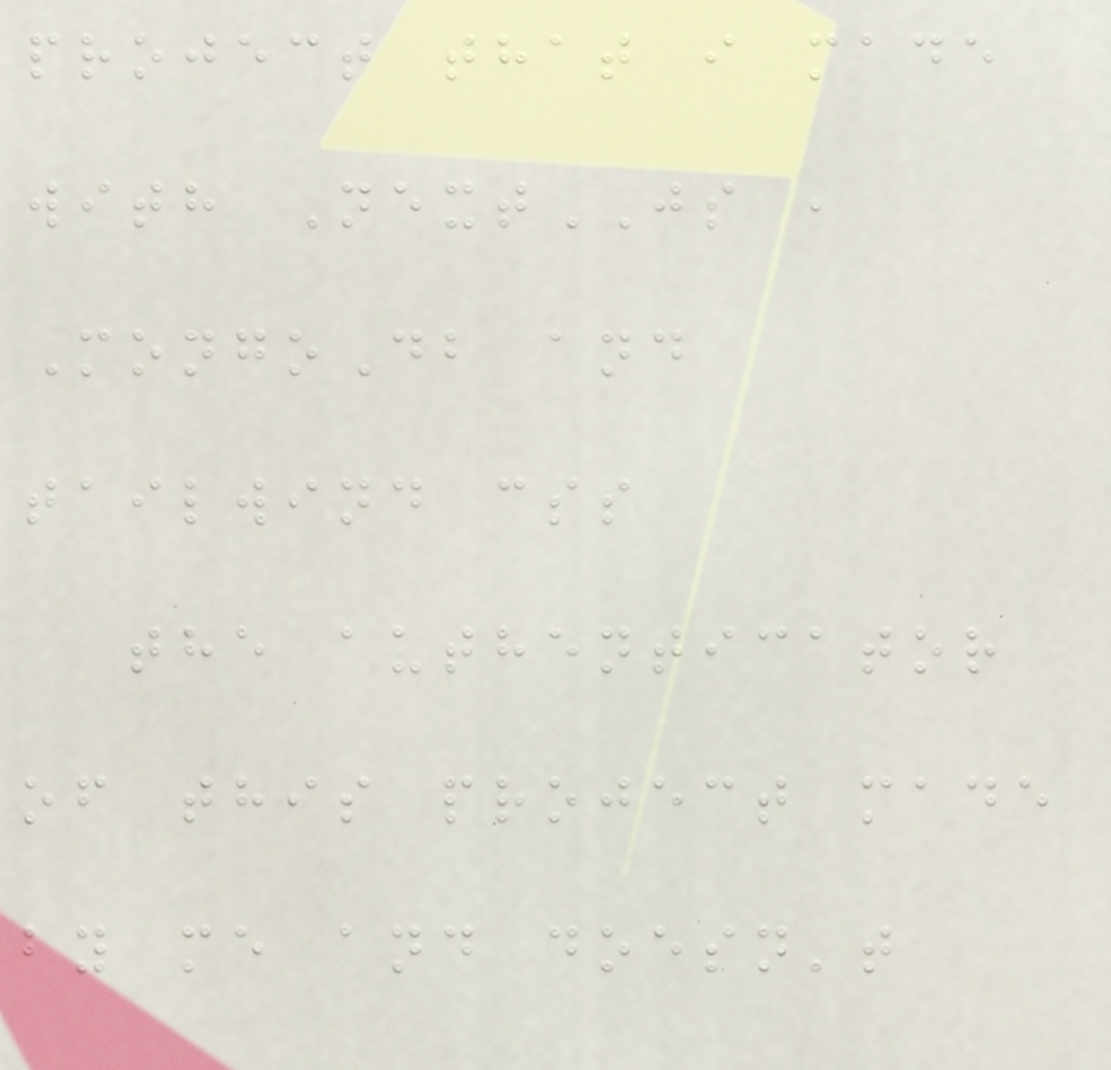project that i made
with NextJS ,
MongoDb and
tailwind css
the authenticator
of this project made
by me and doesn't
